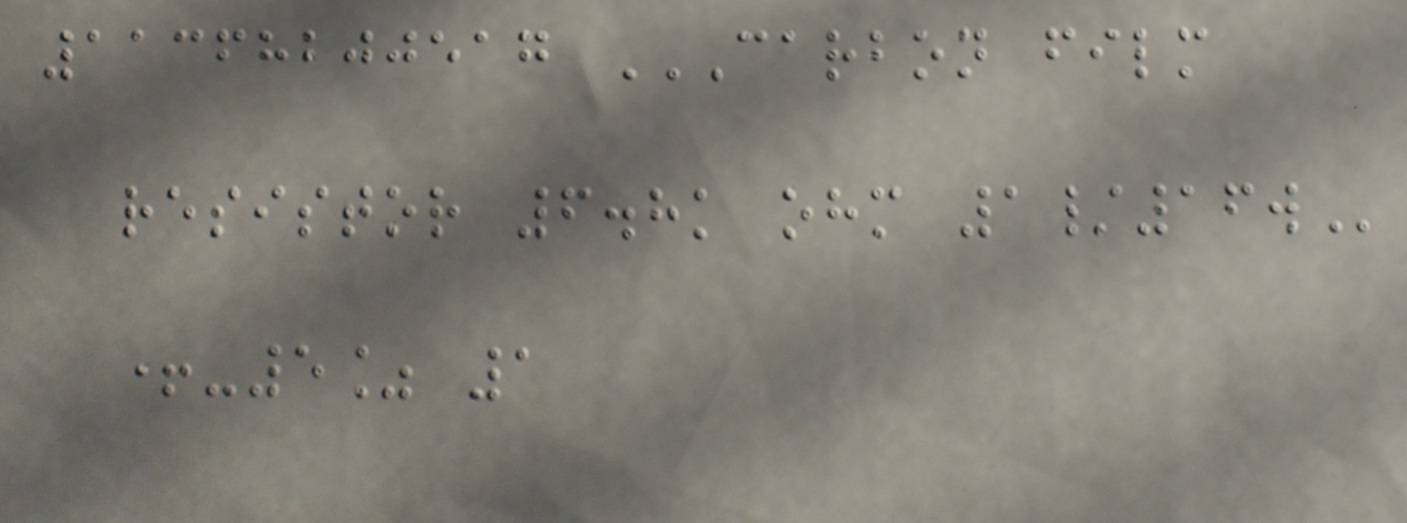11368200517 CARBON FILM
RESISTOR 6.8K OHM 1/16W
+-5% 1
